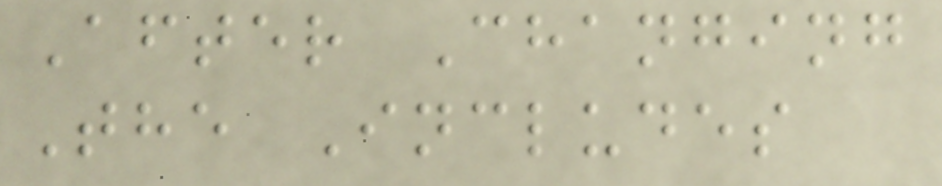After Changing
The Includes
